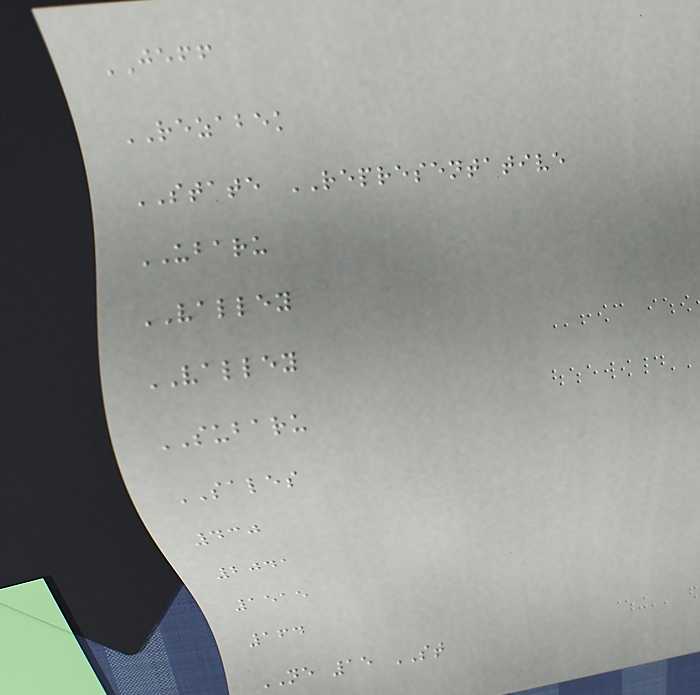JEFF
REZABEK
STATE REPRESENTATIVE
UBARU
VALLEY
VALLEY
SUBARU
SALES
430
2041
1515
164
NE 15 ST
